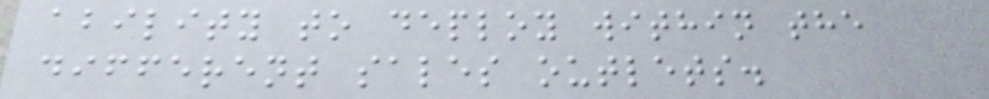ability to deploy within the
different sales outlets.
